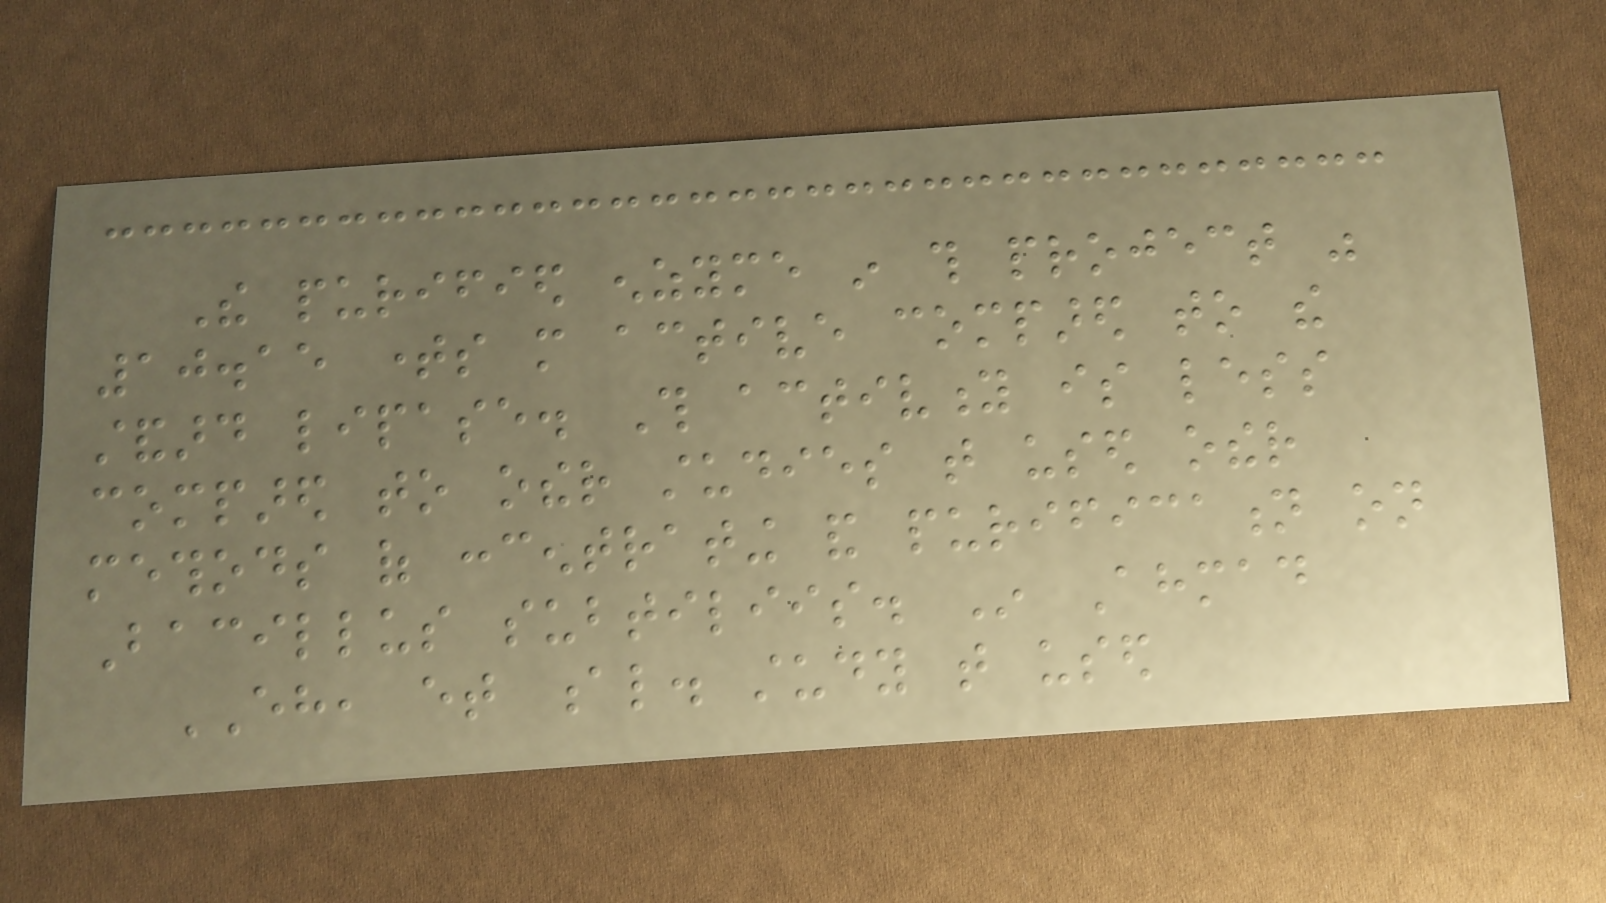The purified enzyme in this project was
10.15 times more active compared to the
standard lipase. This activity is less
compared to other studies that used other
methods of concentrating and purification on
Bacillus subtiliis. In Ahmad
EH, et al. study that used
